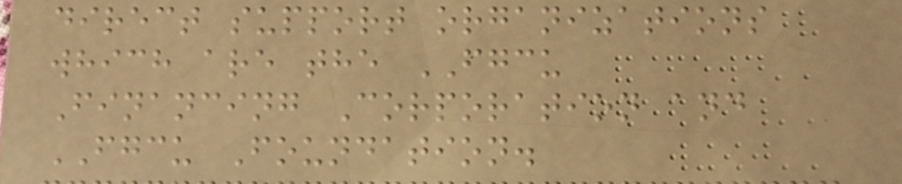direct support organizations
which are the FGCU
Financing Corporation and
FGCU Foundation.
